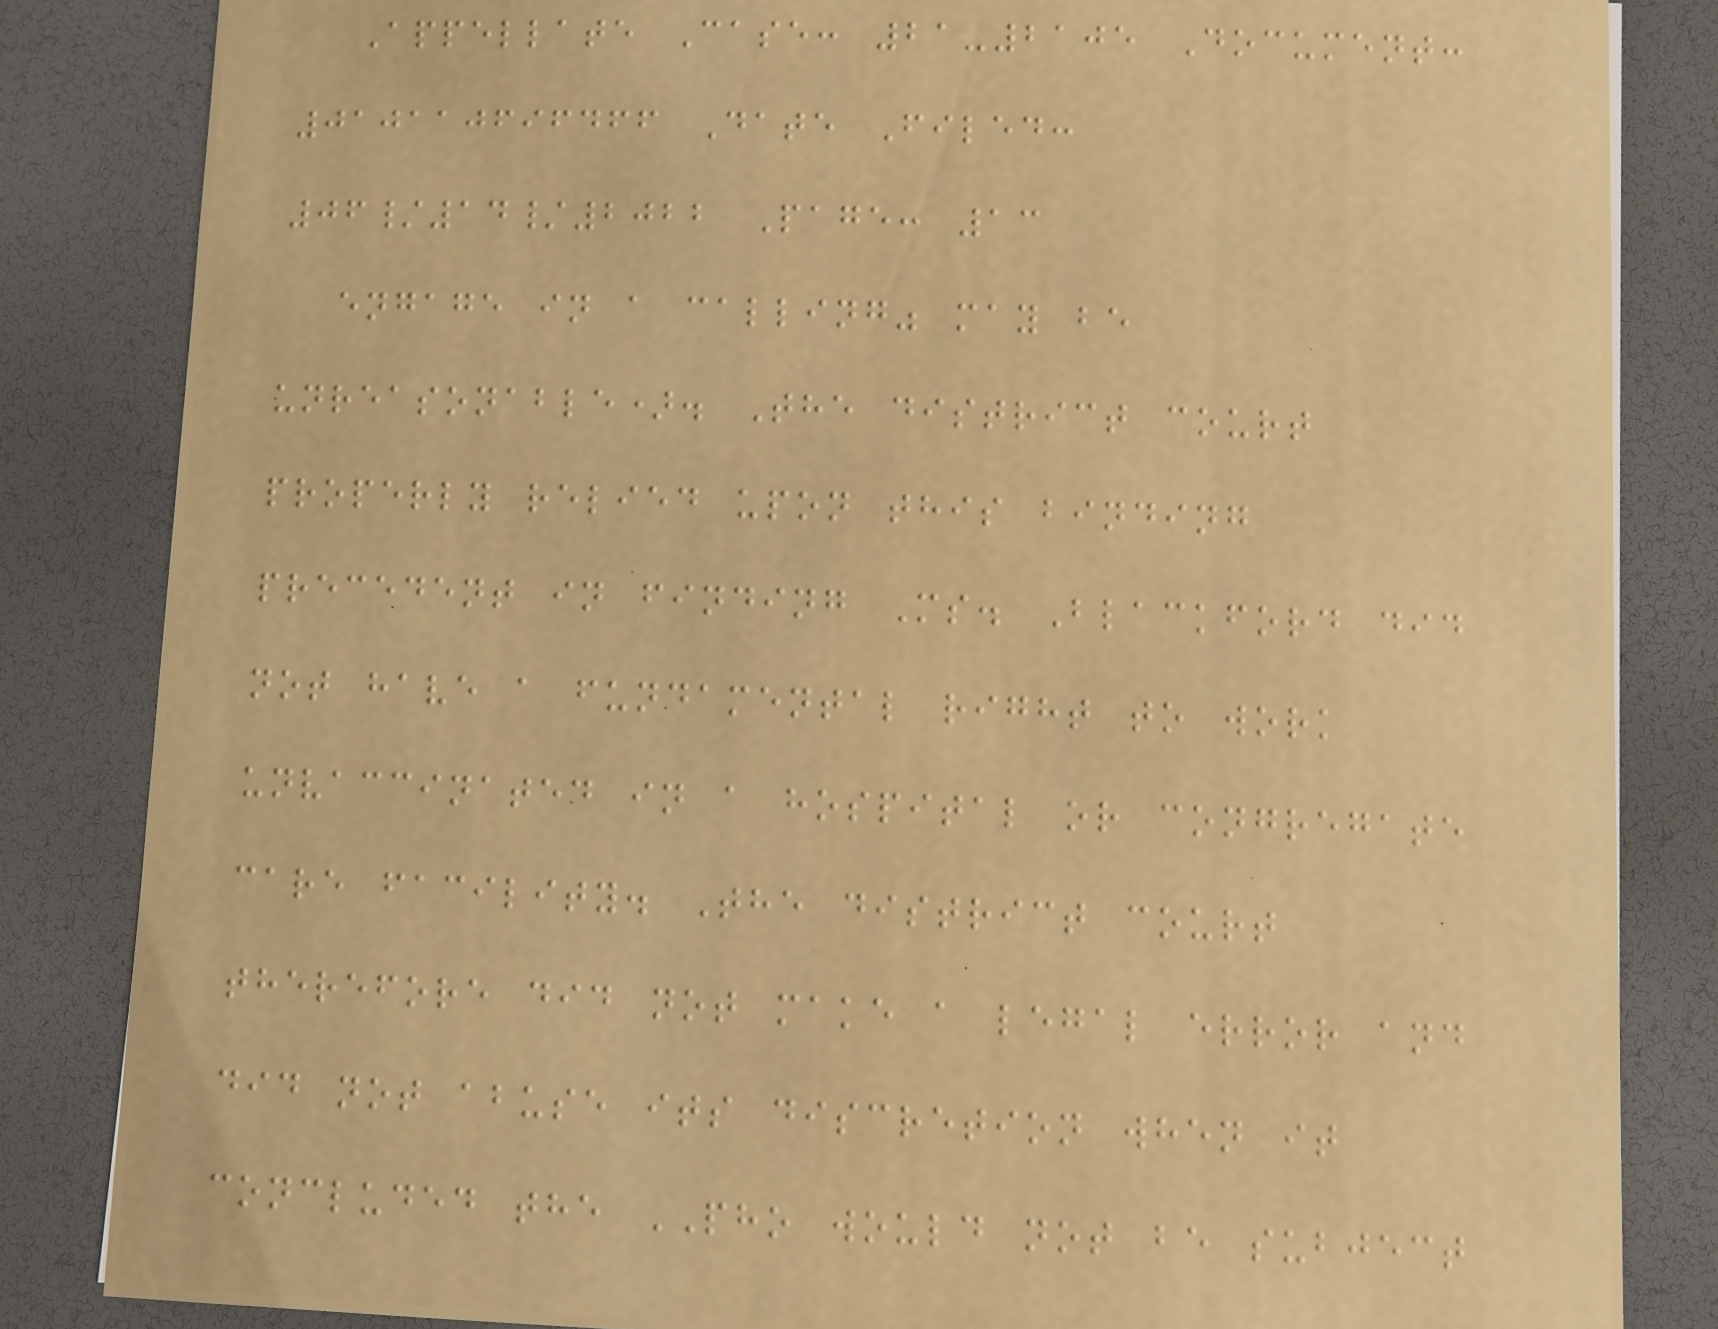Appellate Case: 21-2105 Document:
010110696466 Date Filed:
06/14/2022 Page: 13
engage in a calling" may be
unreasonable). The district court
properly relied upon this binding
precedent in finding Ms. Blackford did
not have a fundamental right to work
unvaccinated in a hospital or congregate
care facility. The district court
therefore did not make a legal error and
did not abuse its discretion when it
concluded the PHO would not be subject
